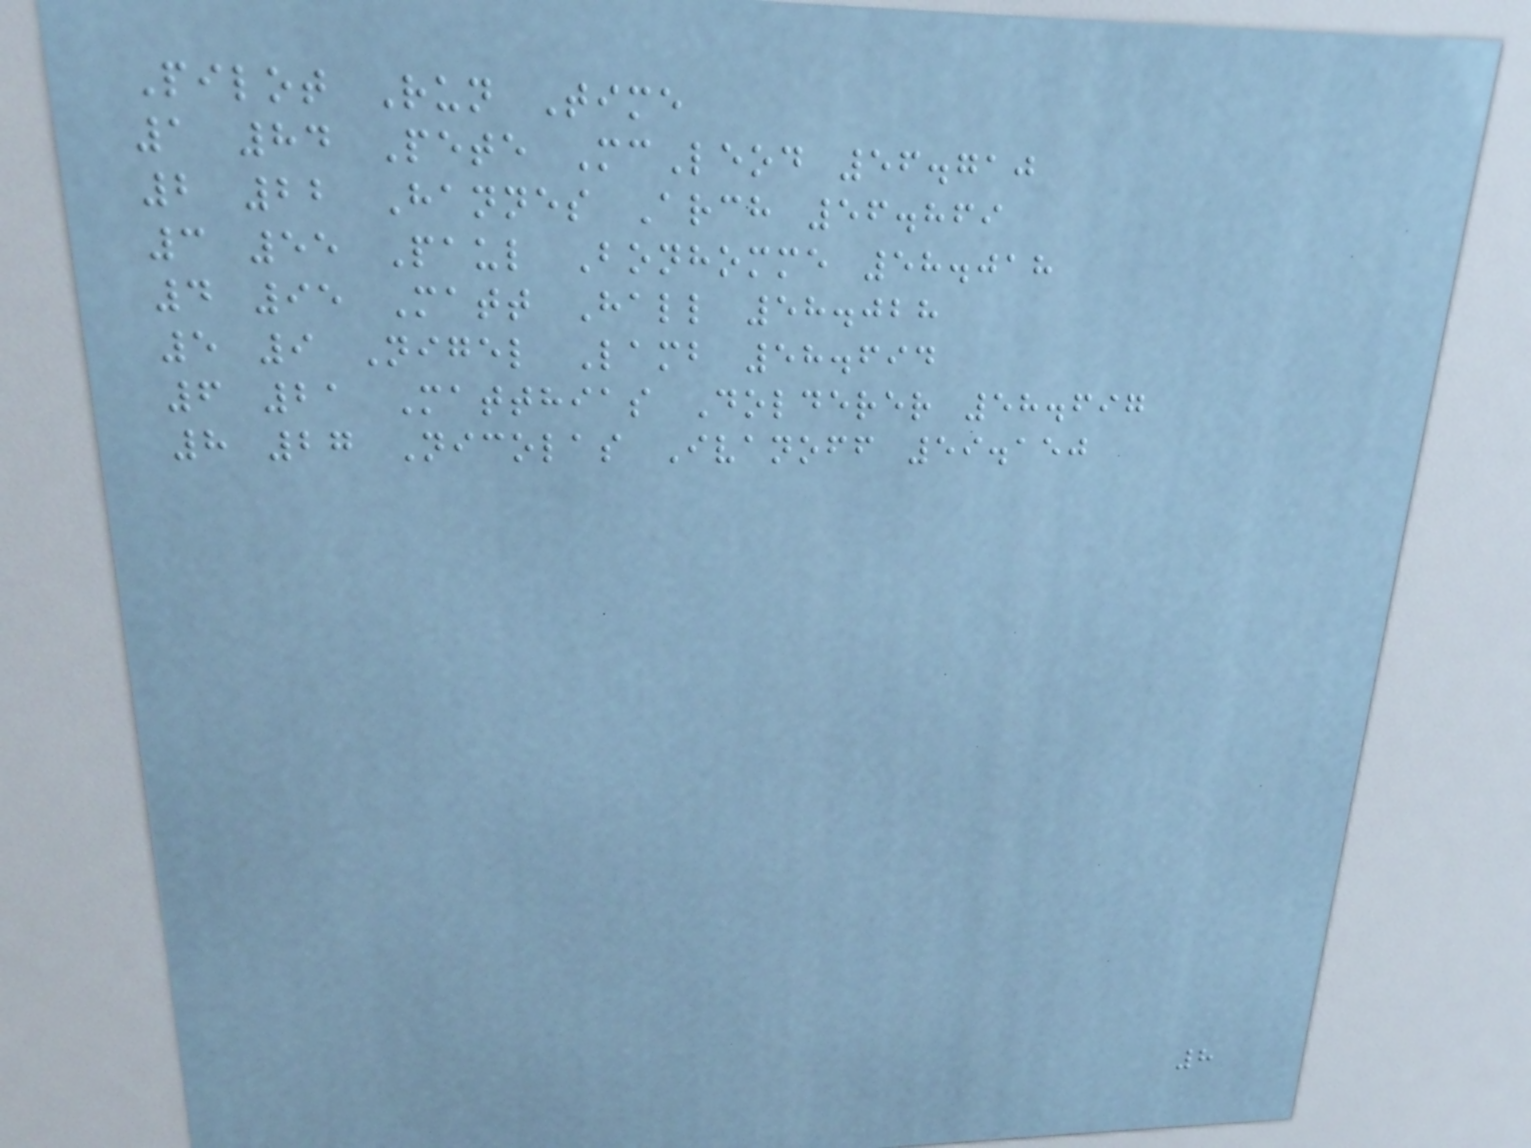Pilot Run Time
1 84 Pete McLeod 56.710
2 22 Hannes Arch 56.869
3 55 Paul Bonhomme 58.018
4 95 Matt Hall 58.028
5 9 Nigel Lamb 58.694
6 21 Matthias Dolderer 58.697
8 27 Nicolas Ivanoff 59.150
8
